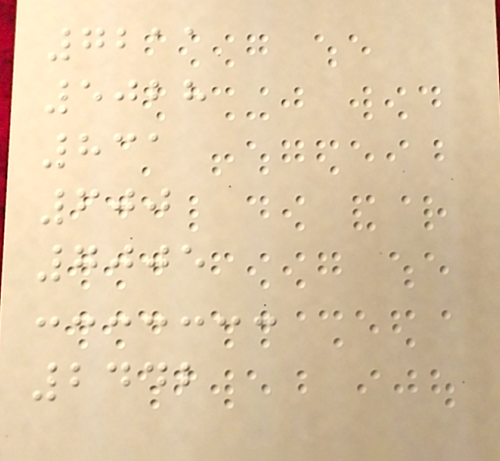7211
5028
831
600
7005
2442
